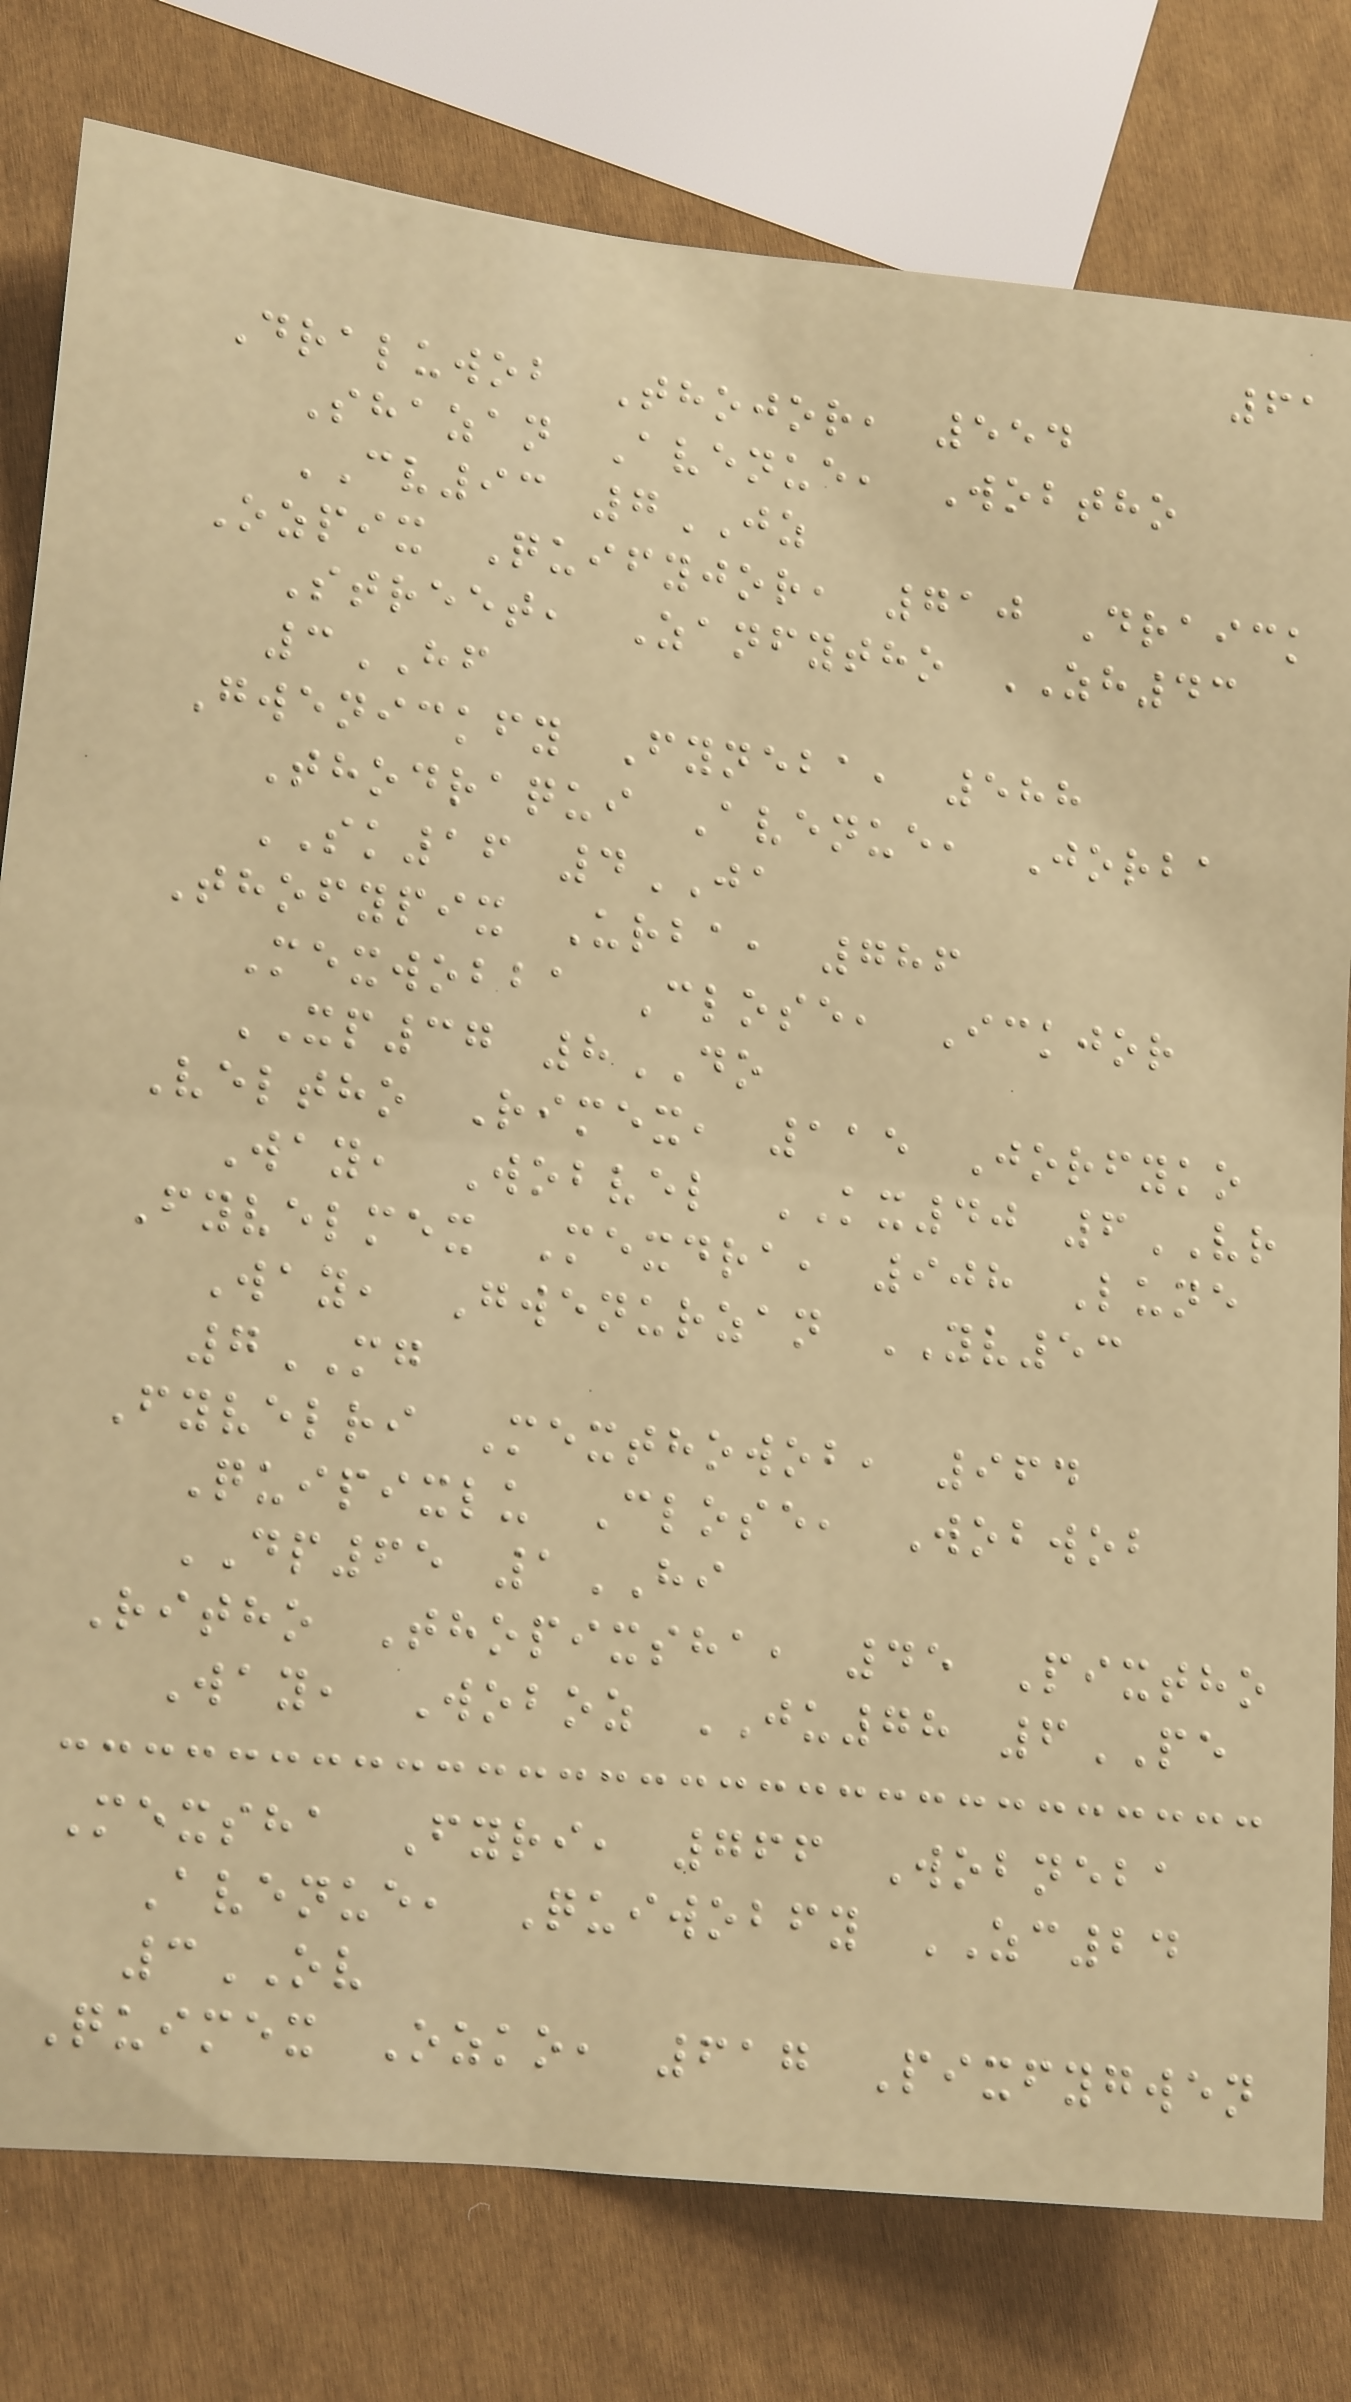61
Draluwob Thojor, 554
Shazan Avenue, Wobtho
CV93 7JZ
Ozpix Quifyjor, 710 Draick
Street, Zanfytho ZH43
3HF
Gwenickfy Fyneba, 588
Thodraqui Avenue, Jorba
SK16 4JA
Thofypix Urba, 786
Mexwobba Close, Ickjor
XP37 8DO
Veltho Rimex, 115 Jorfyko
Way, Wobvel KX40 6VR
Fyvelmex Mexdra, 908 Lune
Way, Gwenurzan YV53
7MG
Fyvelri Mexthowob, 964
Quipixlu Close, Wobwob
DP65 1HI
Ritho Thopixsha, 45 Pixtho
Way, Woboz JU78 6PE
Mexsha Fyri, 766 Wobneba
Avenue, Quiwobfy ZC24
3OV
Quimex Ozko, 617 Pixfygwen
